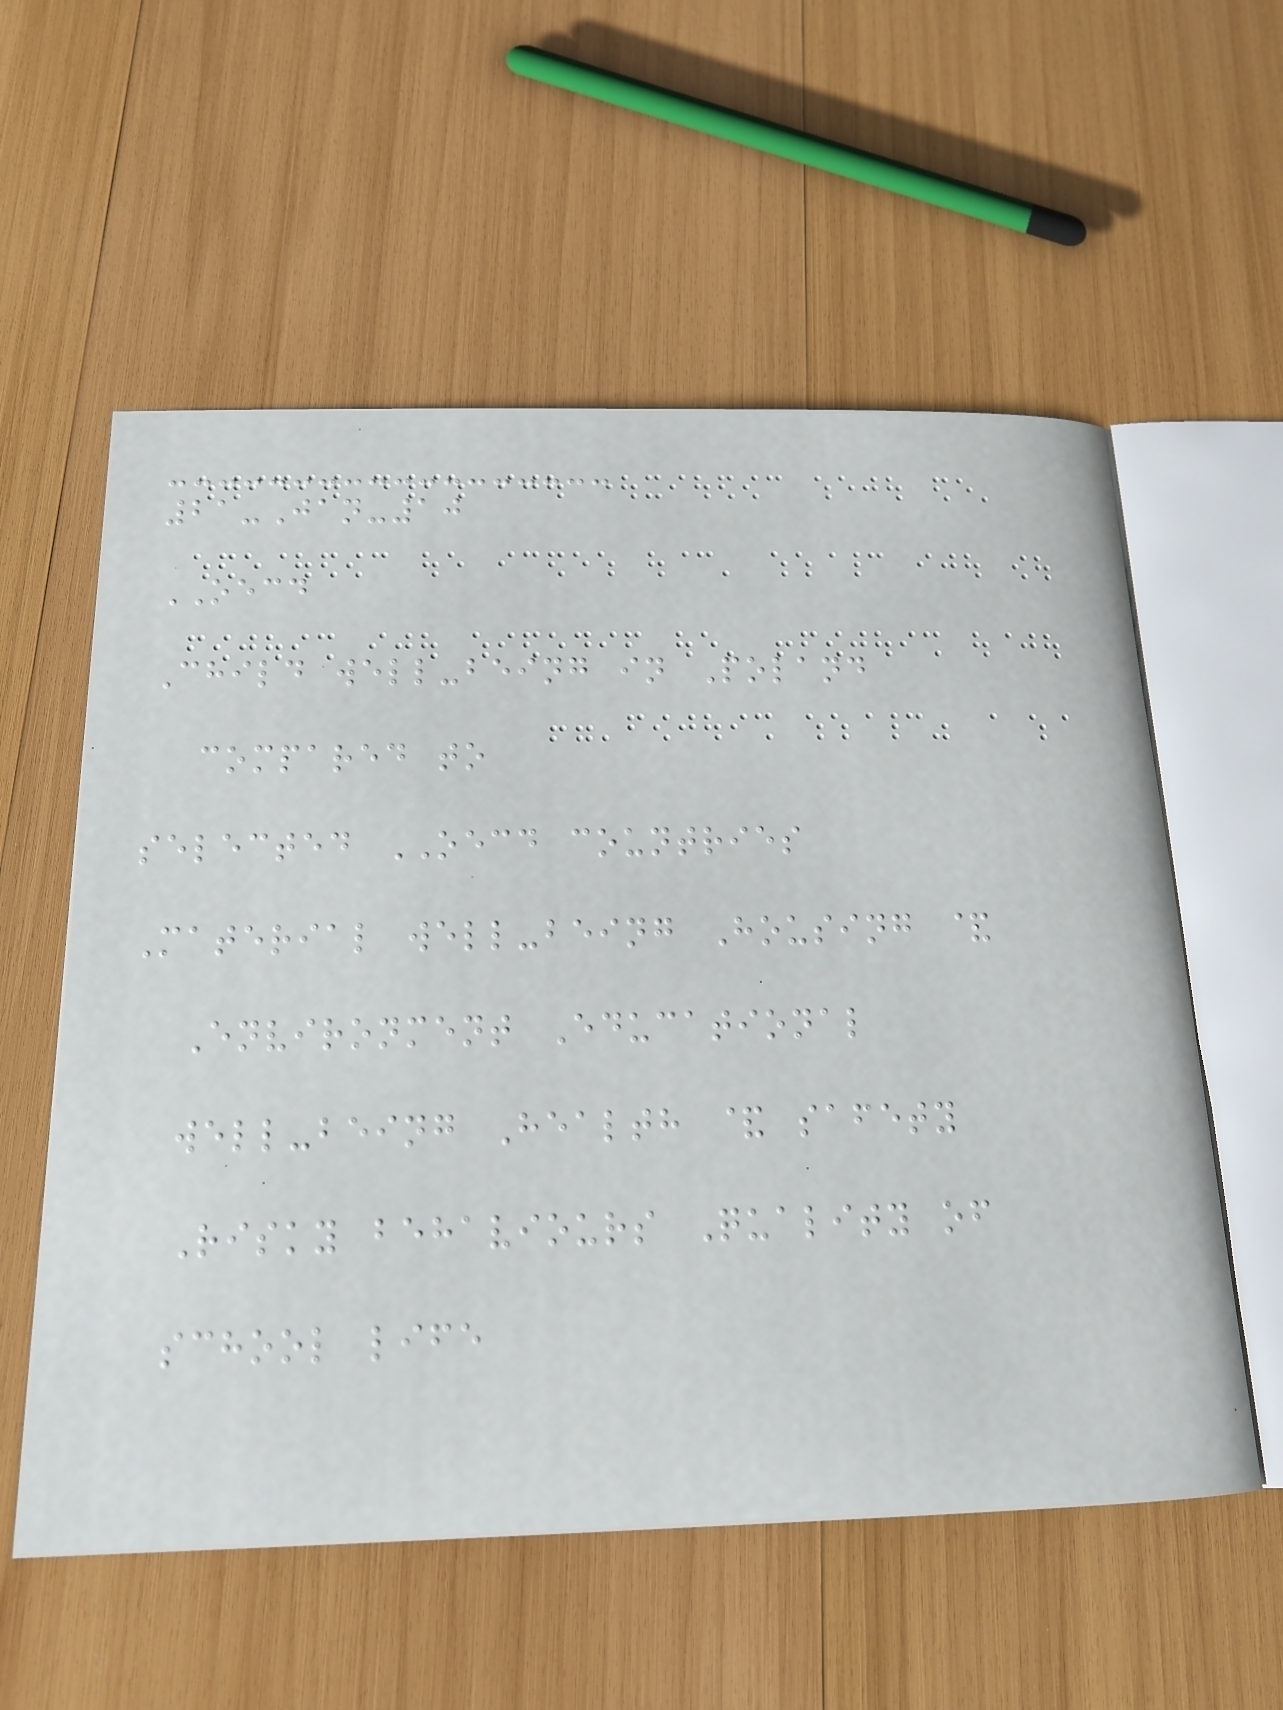21-Jan-10
OECD
Child well-being in Poland
compared to
selected OECD countries
Material well-being Housing &
Environment Educational
well-being Health & safety
Risky behaviours Quality of
school life
